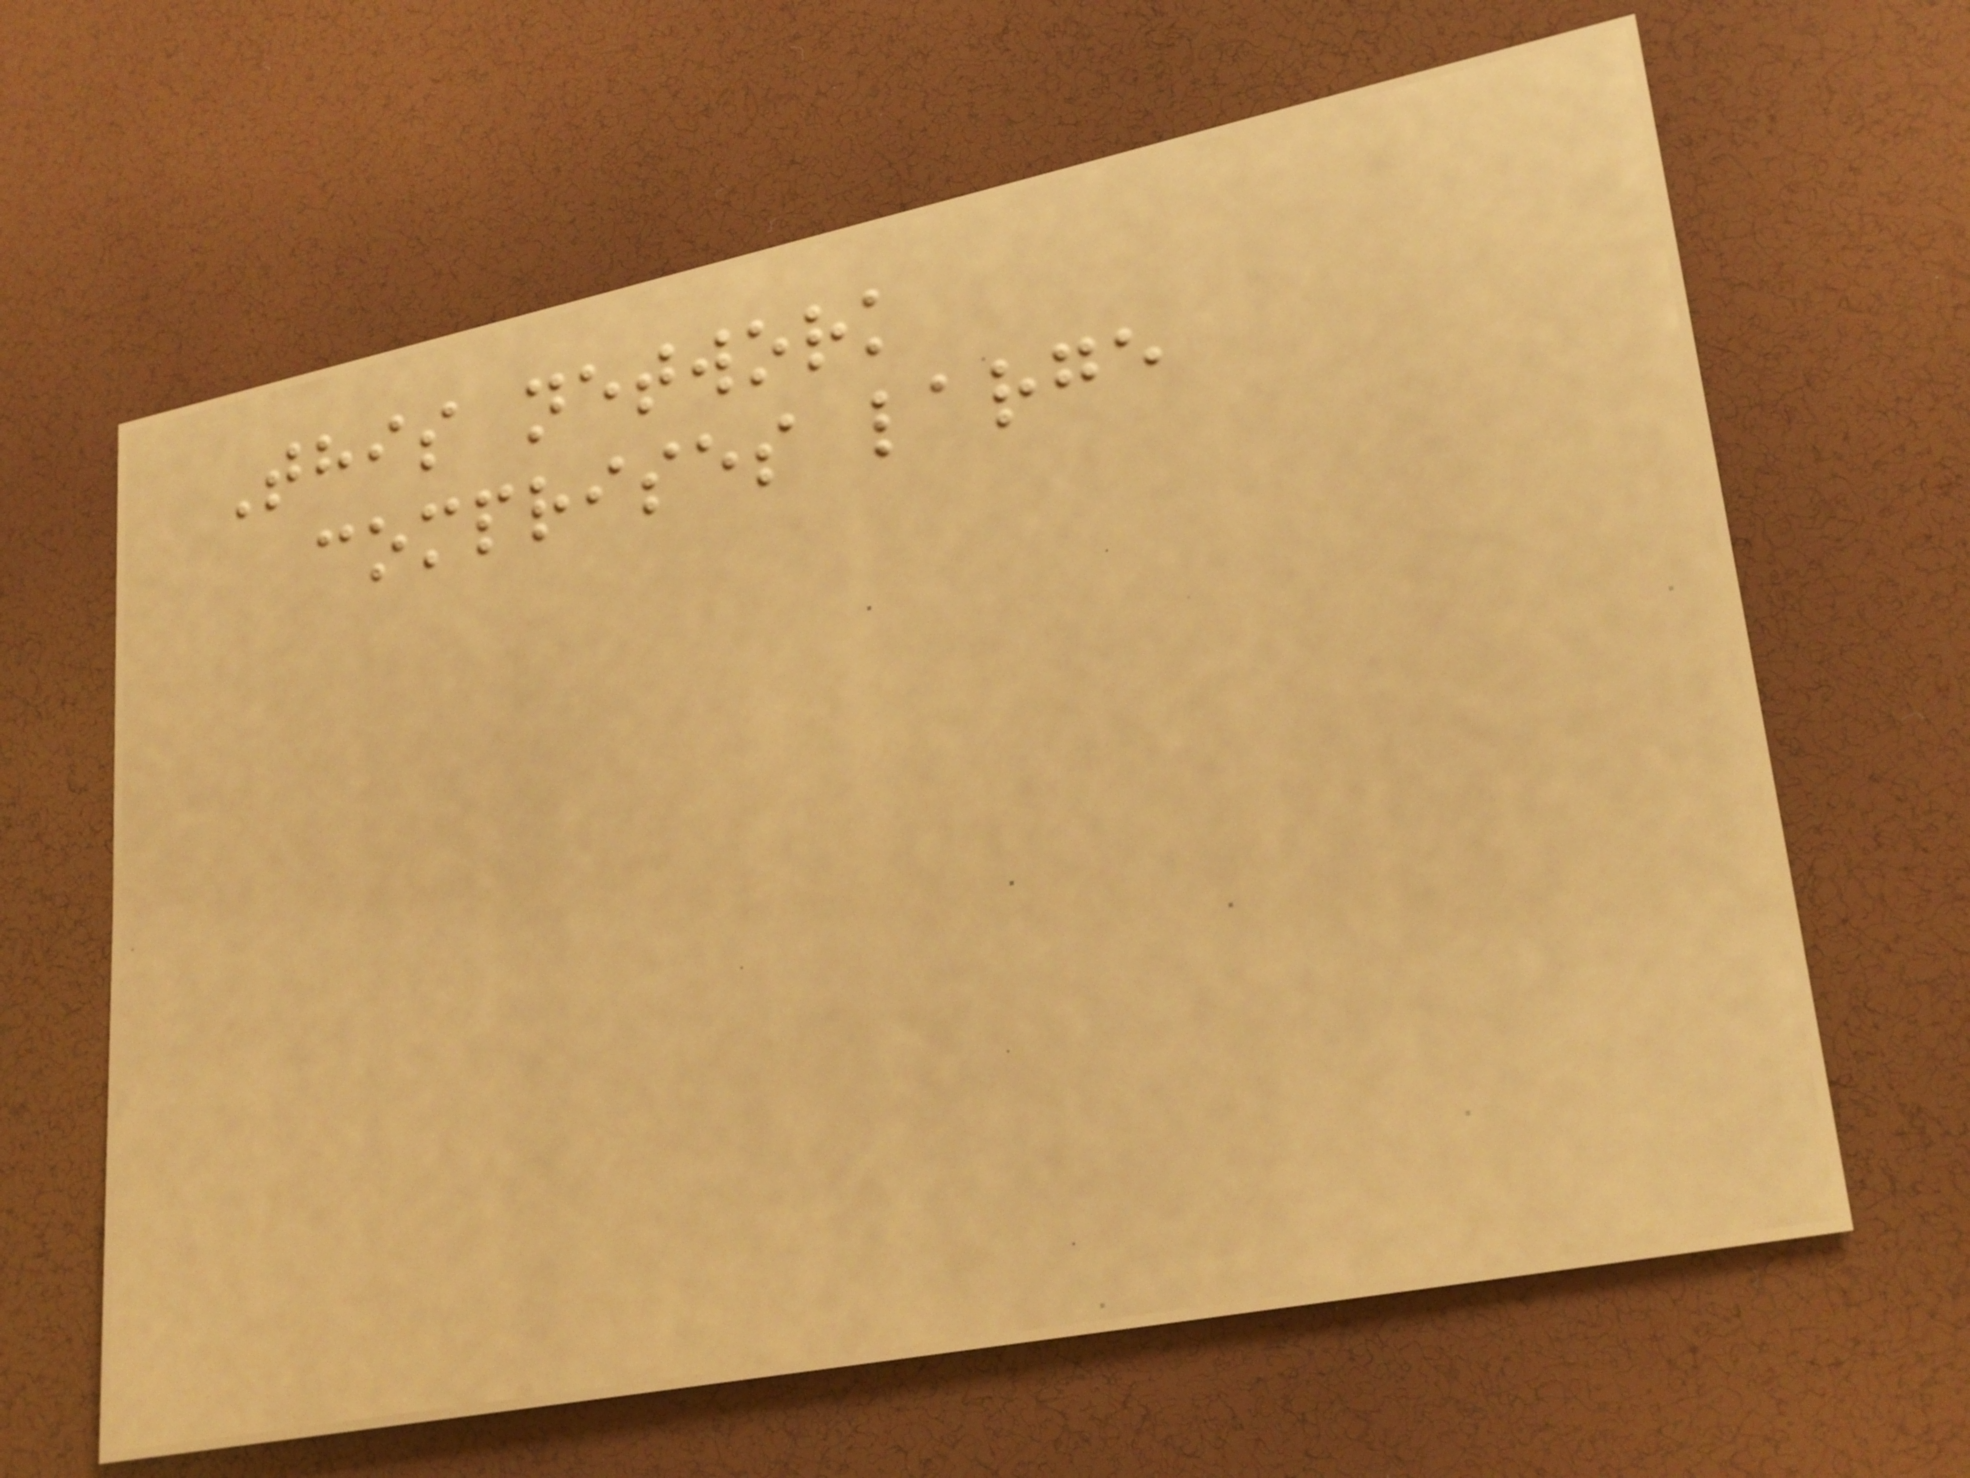This network
comprises large
